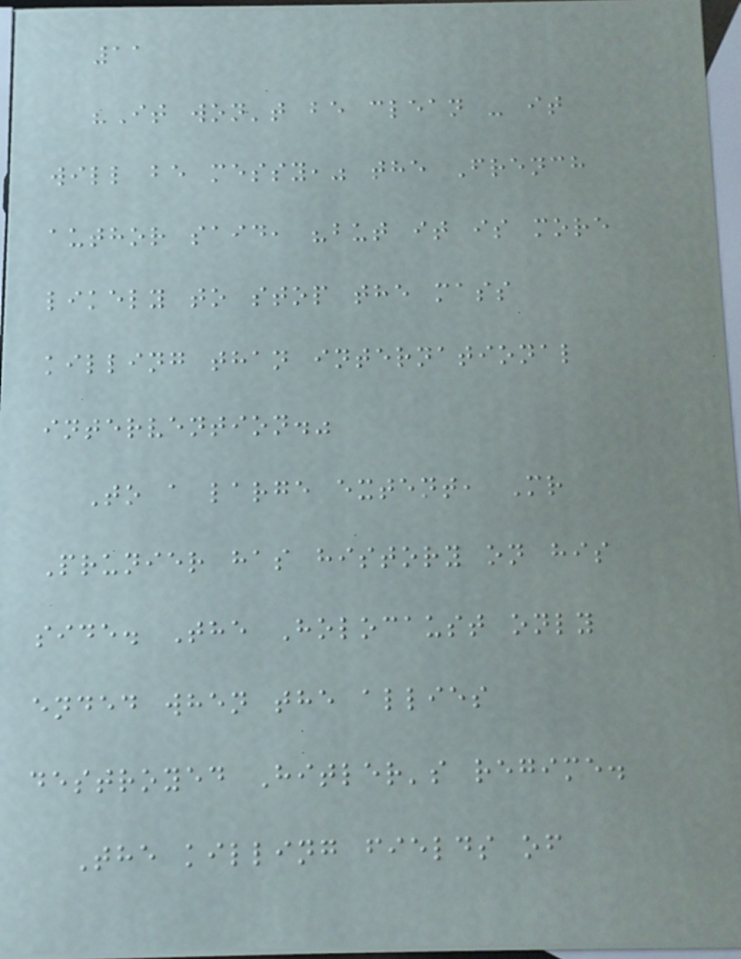11
"It won't be clean - it
will be messy," the French
author said, "but it is more
likely to stop the mass
killing than international
intervention."
To a large extent, Mr
Prunier has history on his
side. The Holocaust only
ended when the allies
destroyed Hitler's regime.
The killing fields of
